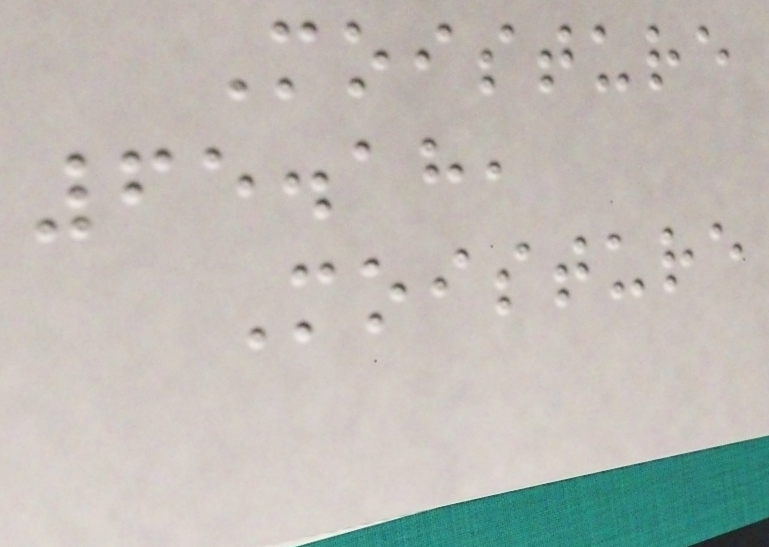Moisture
65.18,
Moisture
